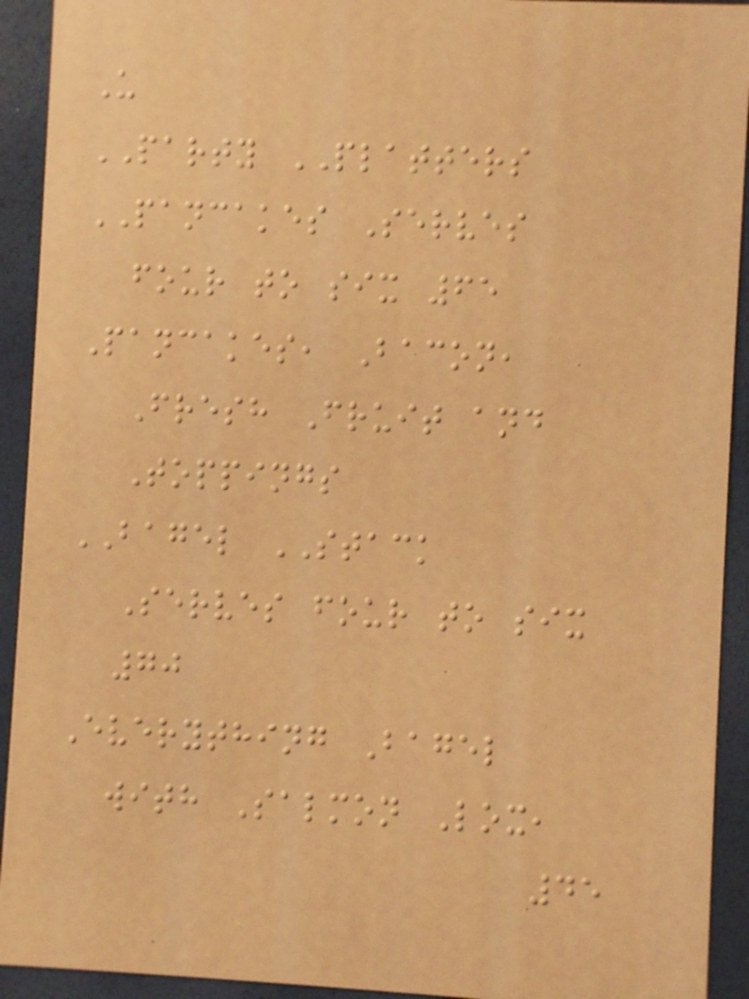U
PARTY PLATTERS
PANCAKES Serves
four to six 65
Pancakes, Bacon,
Fresh Fruit and
Toppings
BAGEL STACK
Serves four to six
70
Everything Bagel
with Salmon Lox,
45
